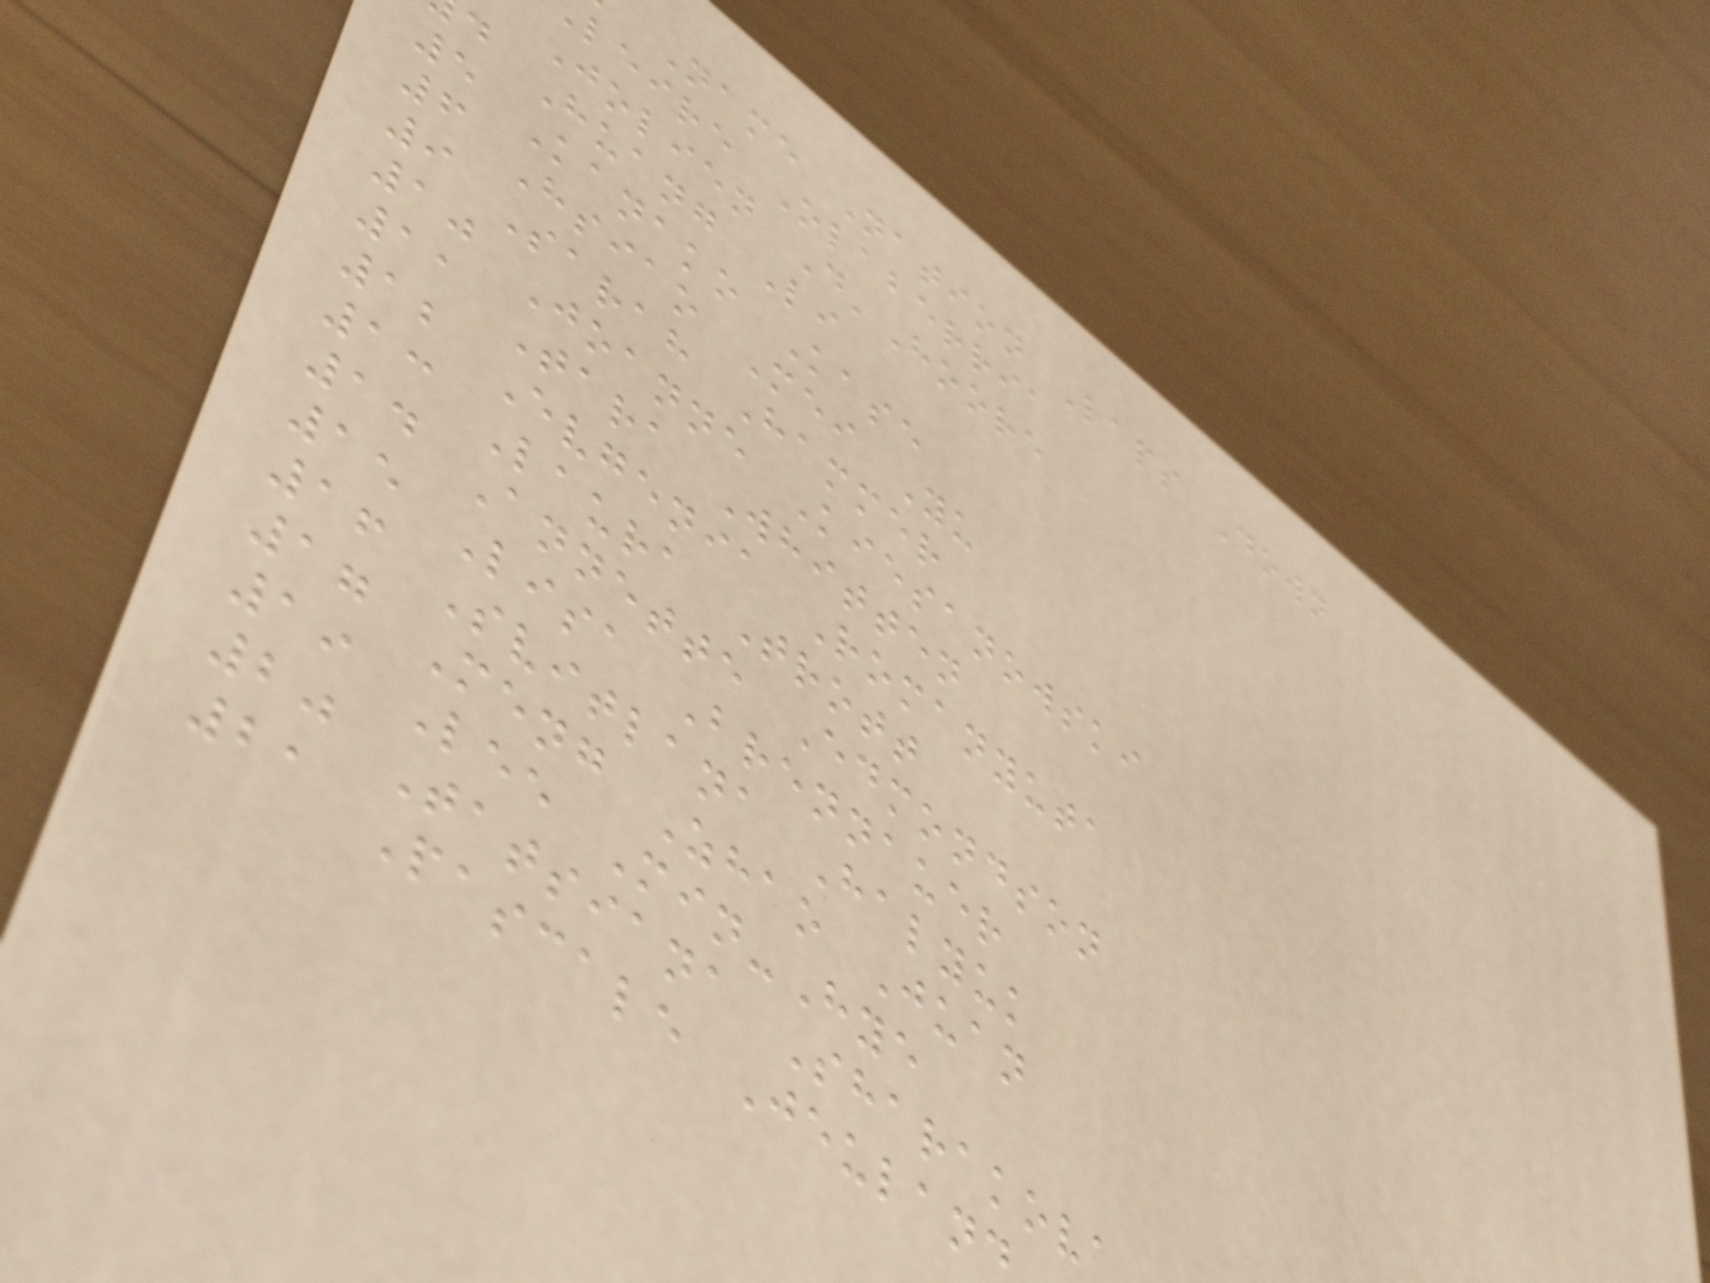Name Nation Laps Down
leire Olaberria
Jolien D'Hoore
d Huang Li
5 Kanako Kase
6 Hsiao Mei Yu
9 Sarah Hammer
10 Joanne Kiesanowski
11 Tara Whitten
12 Evgenia Romanyuta
13 Laura Trott
14 Annette Edmondson
15 Lisa Brennauer
16 Svitlana Halyuk
17 Meng Zhao Juan
19 Lee Min-Hye
20 Tatsiana Sharakov
21 Pascale Jeuland
